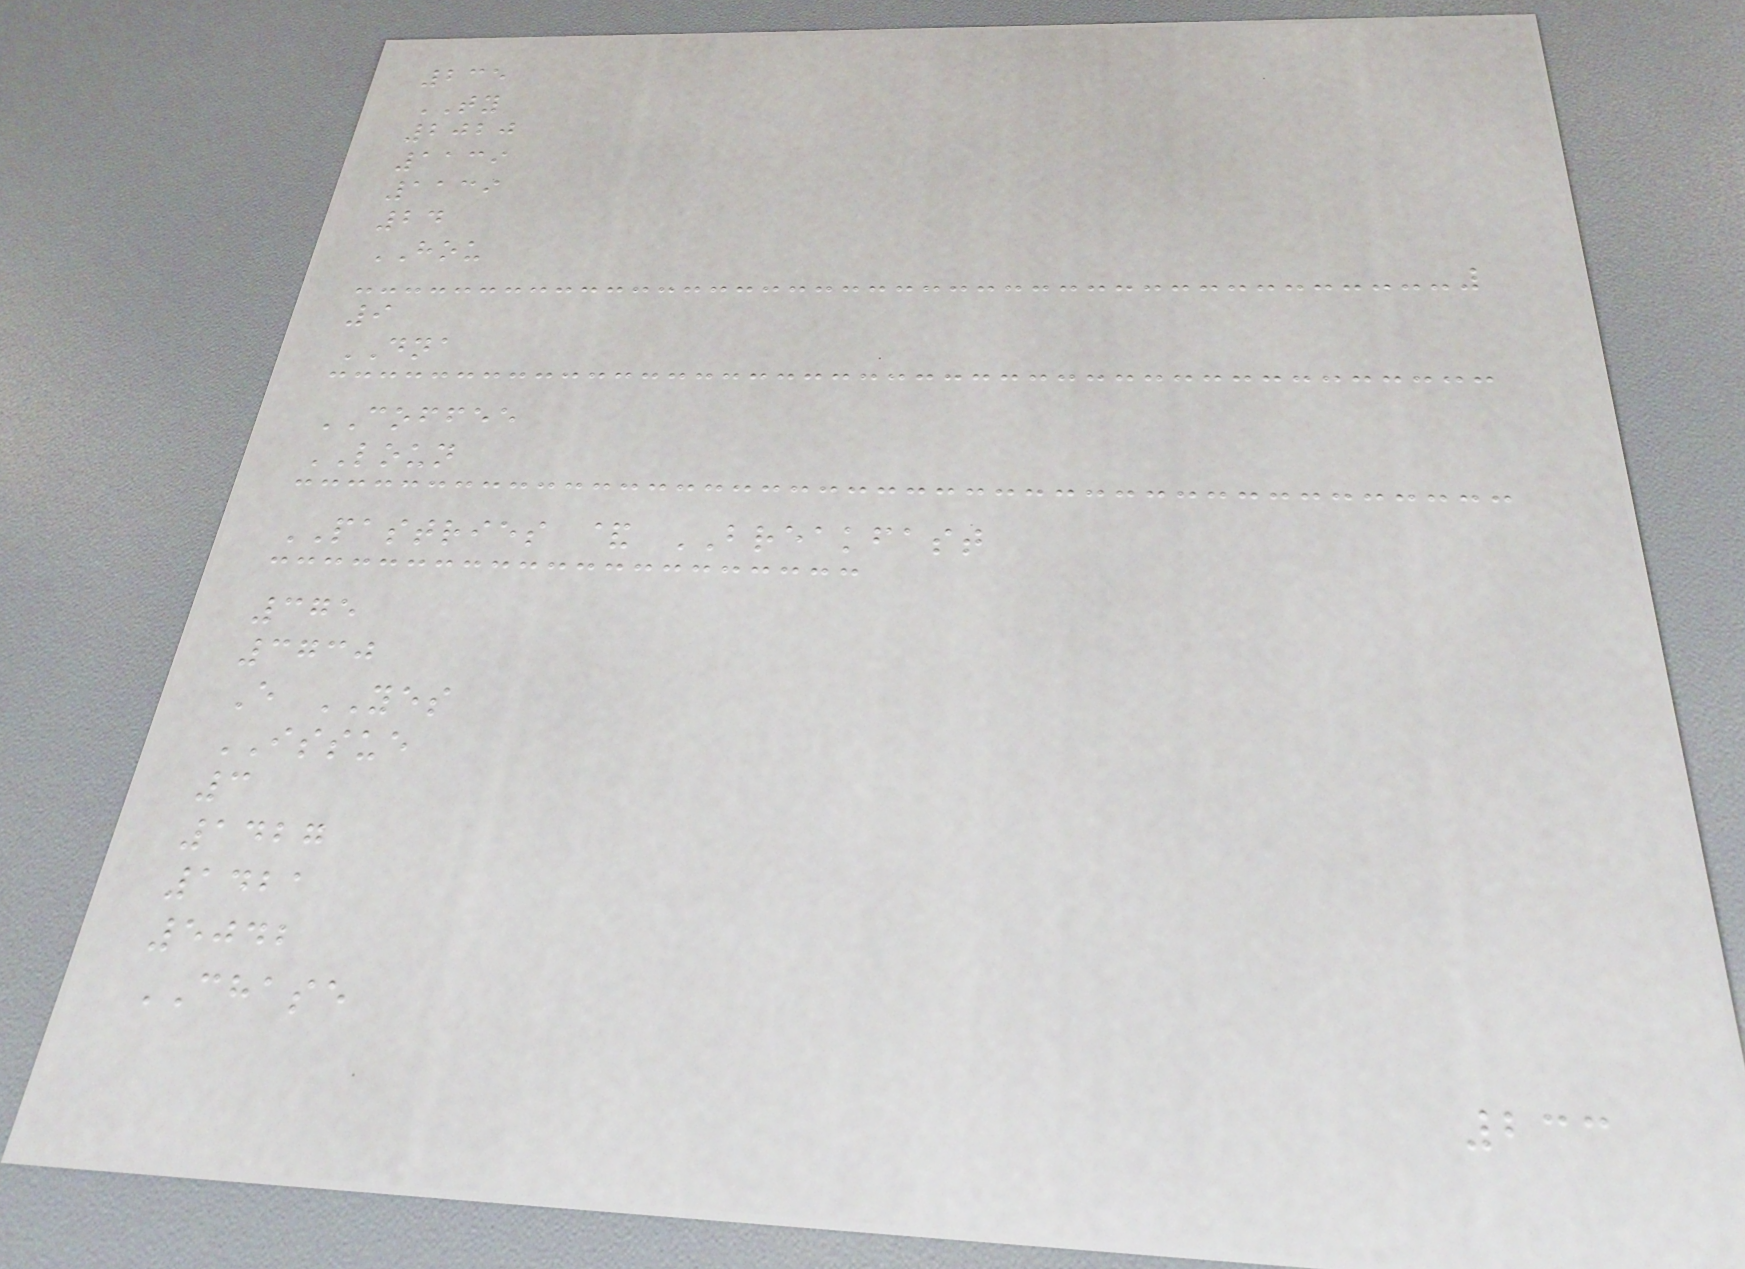235
TY
2020
1139
1139
24
HOU
9
DNA
COFFEE
LOUN
PASTRIES & BREAKFAST
375
3730
E YES
ISSUE
3
1427
1421
5042
CHASE
233
